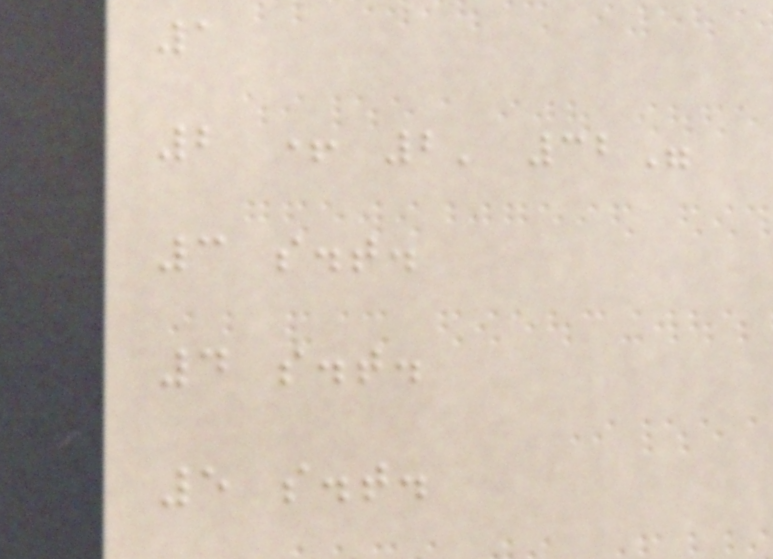1
2 + 2' 32"
3 s.t.
4 s.t.
5 s.t.
